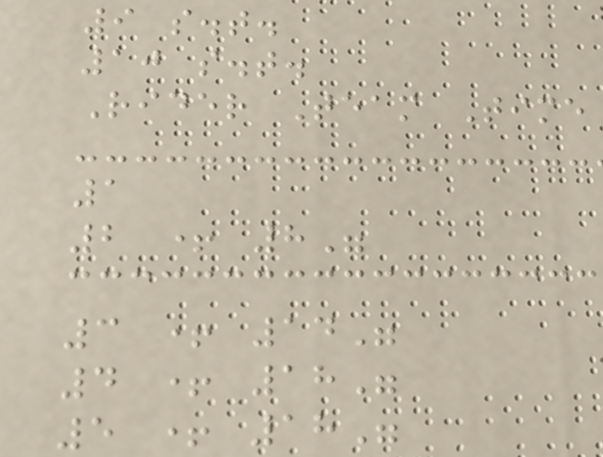9 s.t.
10 s.t.
Rider Team Time
1
2 + 8"
3 + 14"
4 + 18"
5 + 18"
